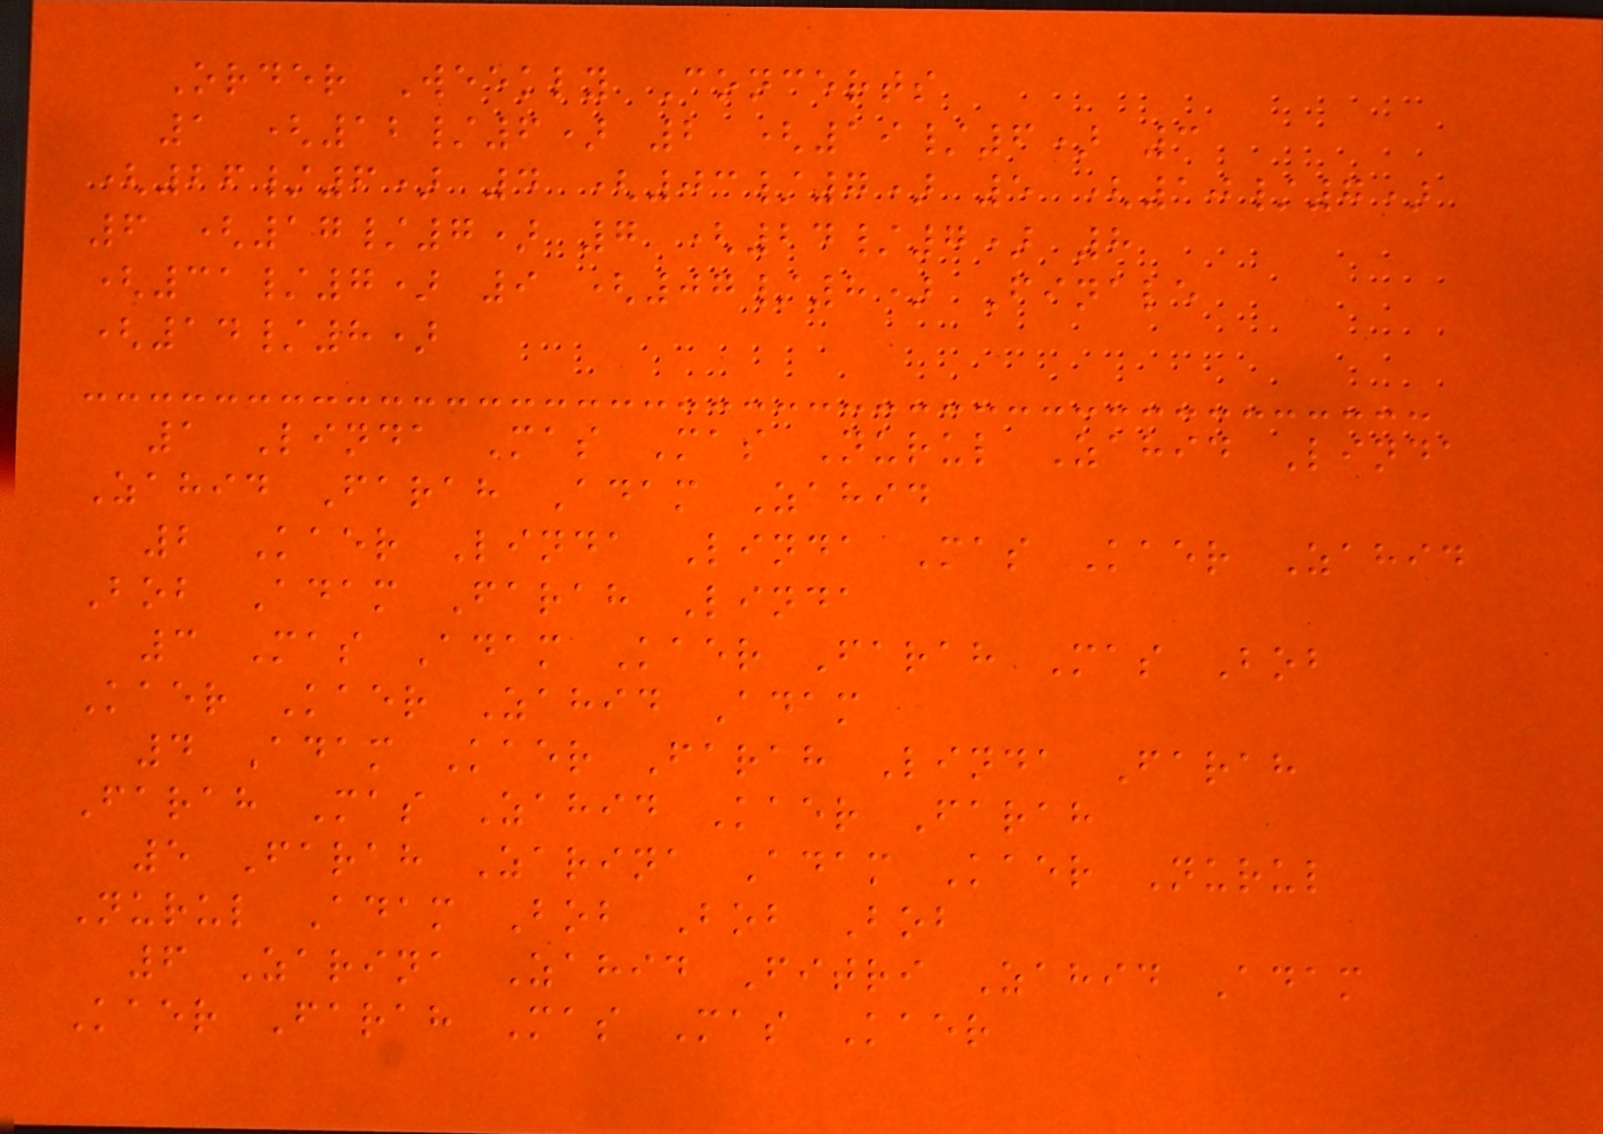Order Weekly Concerts
1 (12/6) 2 (19/6) 3
(26/6) 4 (03/7) 5 (10/7)
6 (17/7) 7 (24/7) 8
(31/7) 9 (07/8) Finale
(14/8)
1 Linda Mas Mas Nurul Zahid Linda
Zahid Farah Adam Zahid
2 Kaer Linda Linda Mas Kaer Zahid
Bob Adam Farah Linda
3 Mas Adam Kaer Farah Mas Bob
Kaer Kaer Zahid Adam
4 Adam Kaer Farah Linda Farah
Farah Mas Zahid Kaer Farah
5 Farah Zarina Adam Kaer Nurul
Nurul Adam Bob Bob Bob
6 Zarina Zahid Fitri Zahid Adam
Kaer Farah Mas Mas Kaer
